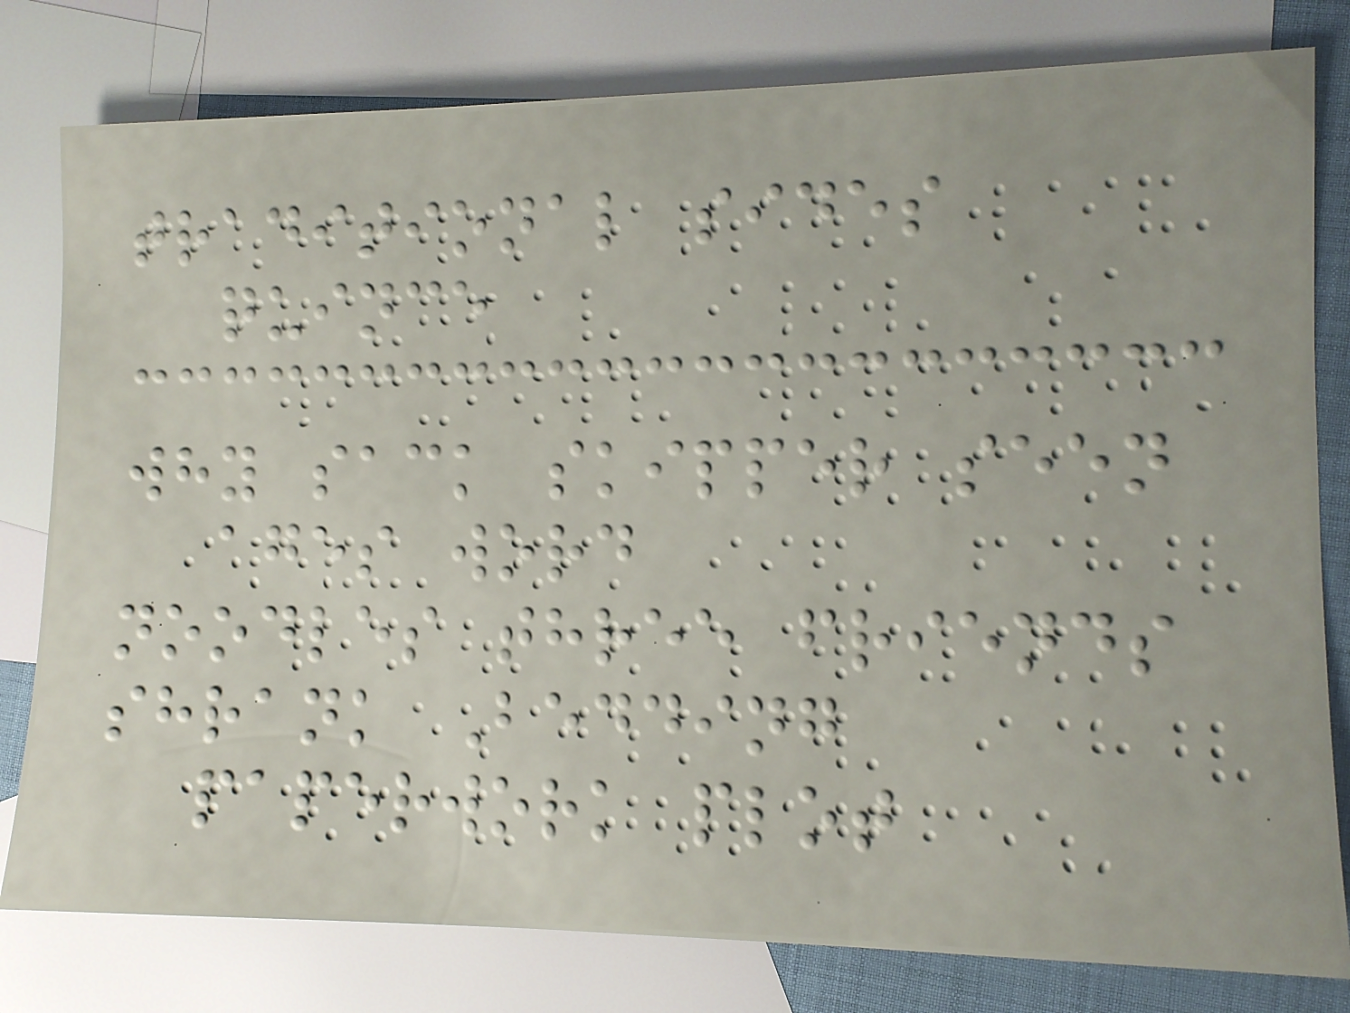traditional sides
quince
why sack skipper seen
ages word
noodles three friends
shrank Bedding
paperwork plot
